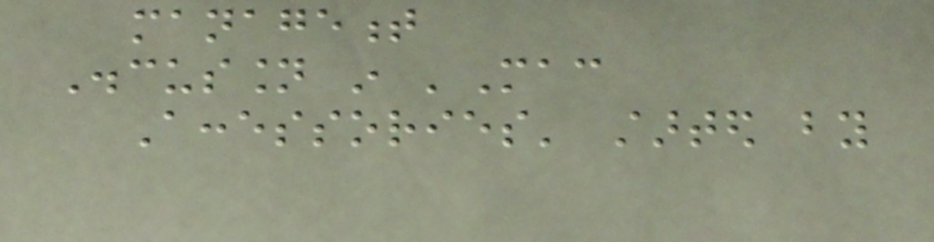management
Discussion in 'Mac
Accessories' started by
